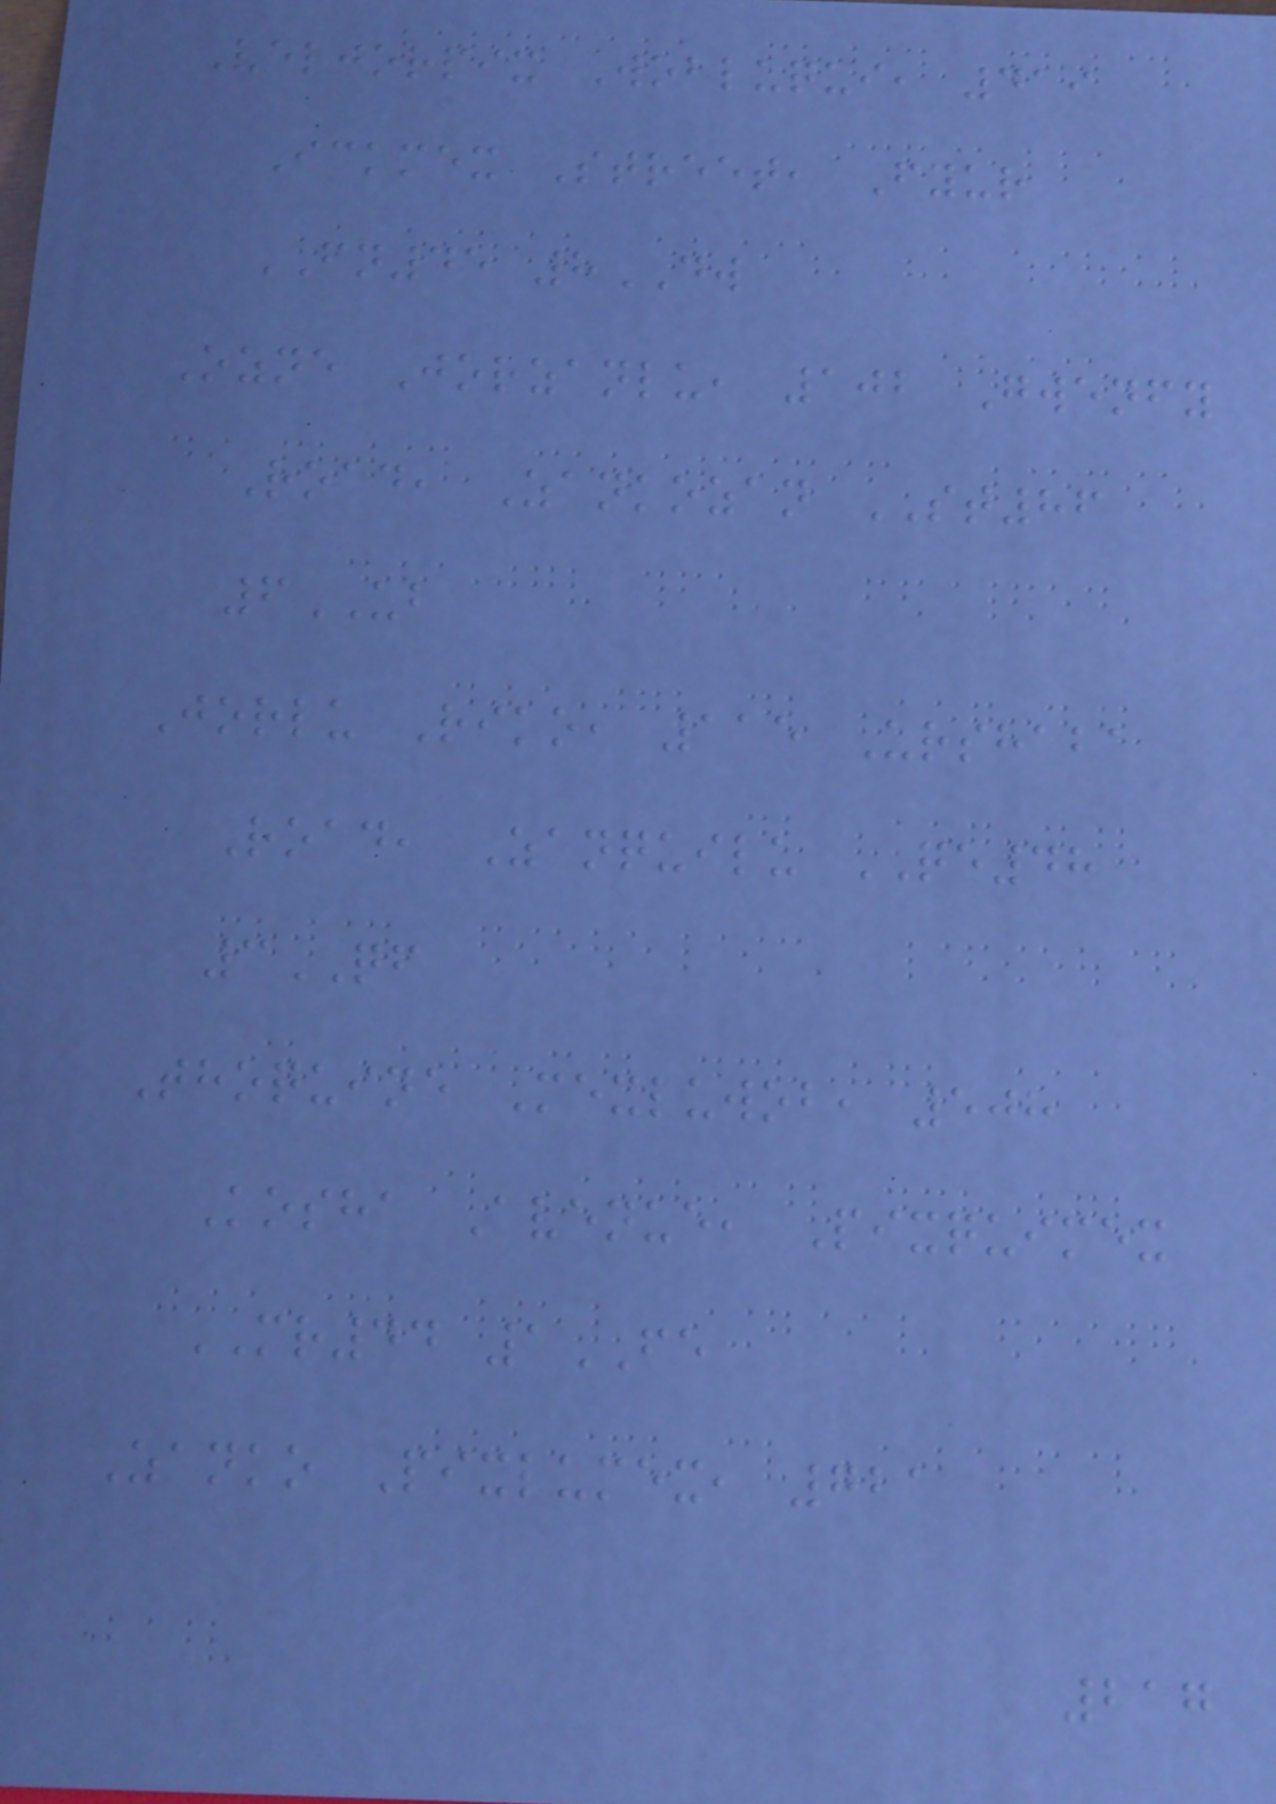Veljorpix Wobluqui, 419
Ickmex Street, Fyur
FN45 8DW
Ozne Jorzanlu, 102 Gwenfy
Road, Zankozan ST86
6UB
Jorlu Riko, 115 Urshaba
Road, Zanquilu QE48
3QF
Thoquine Mexluwob, 508
Kosha Avenue, Pixquimex
MR44 1FE
Zanko Pixlumex, 721
217
